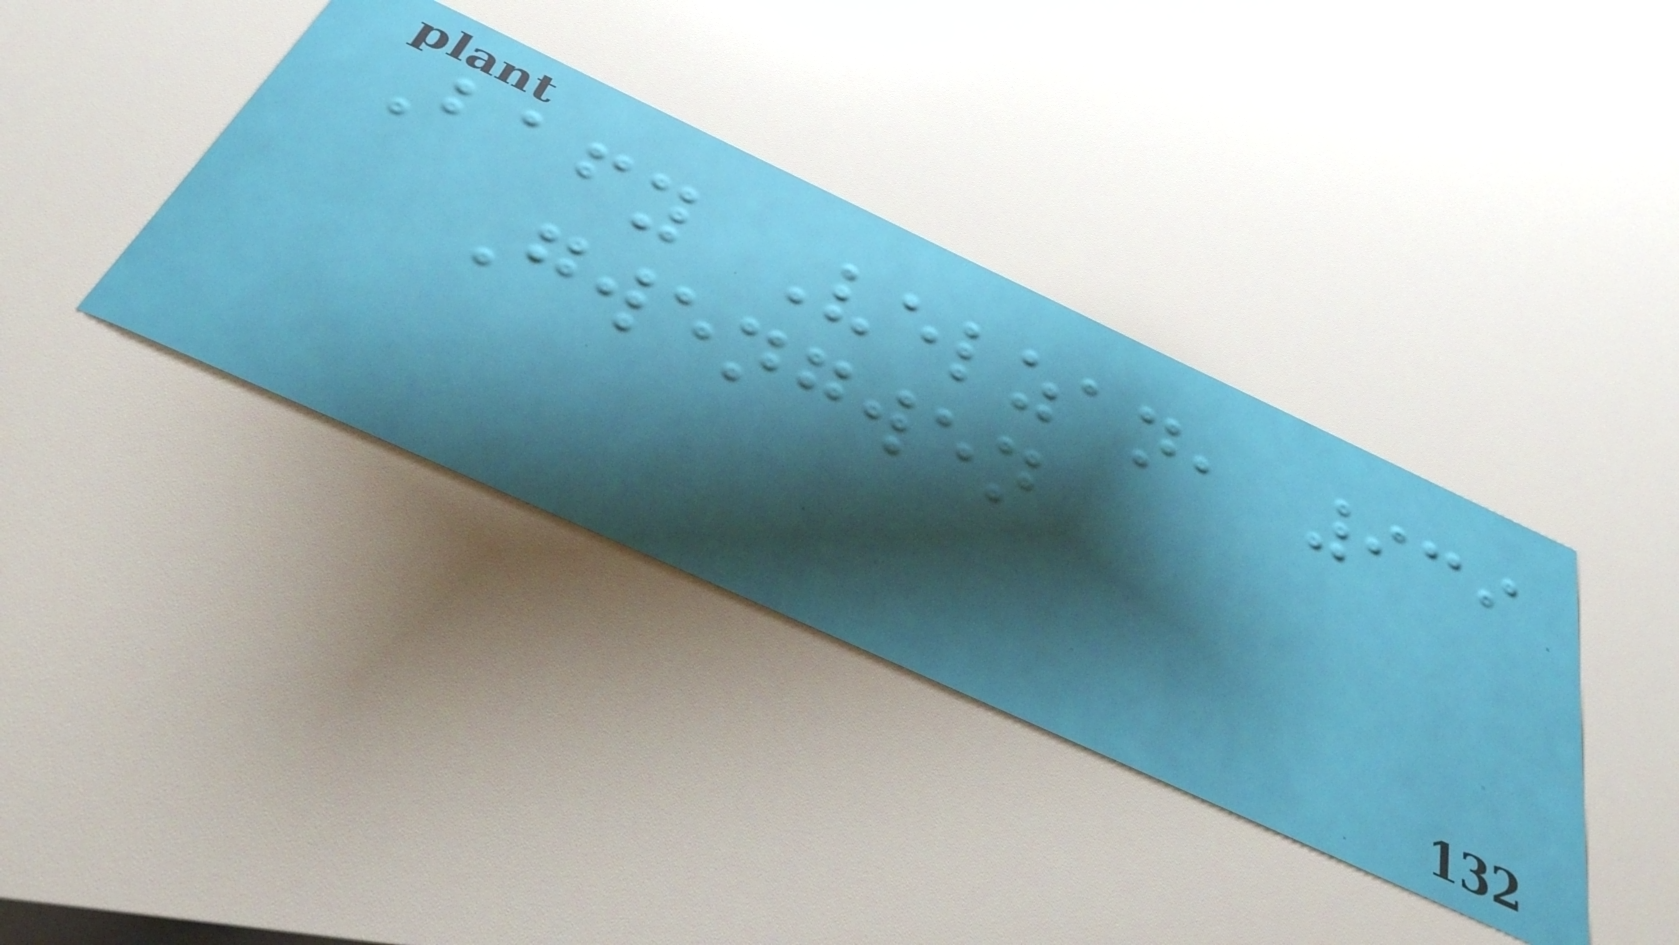Bafy Velzan, 939
Gwengwen
